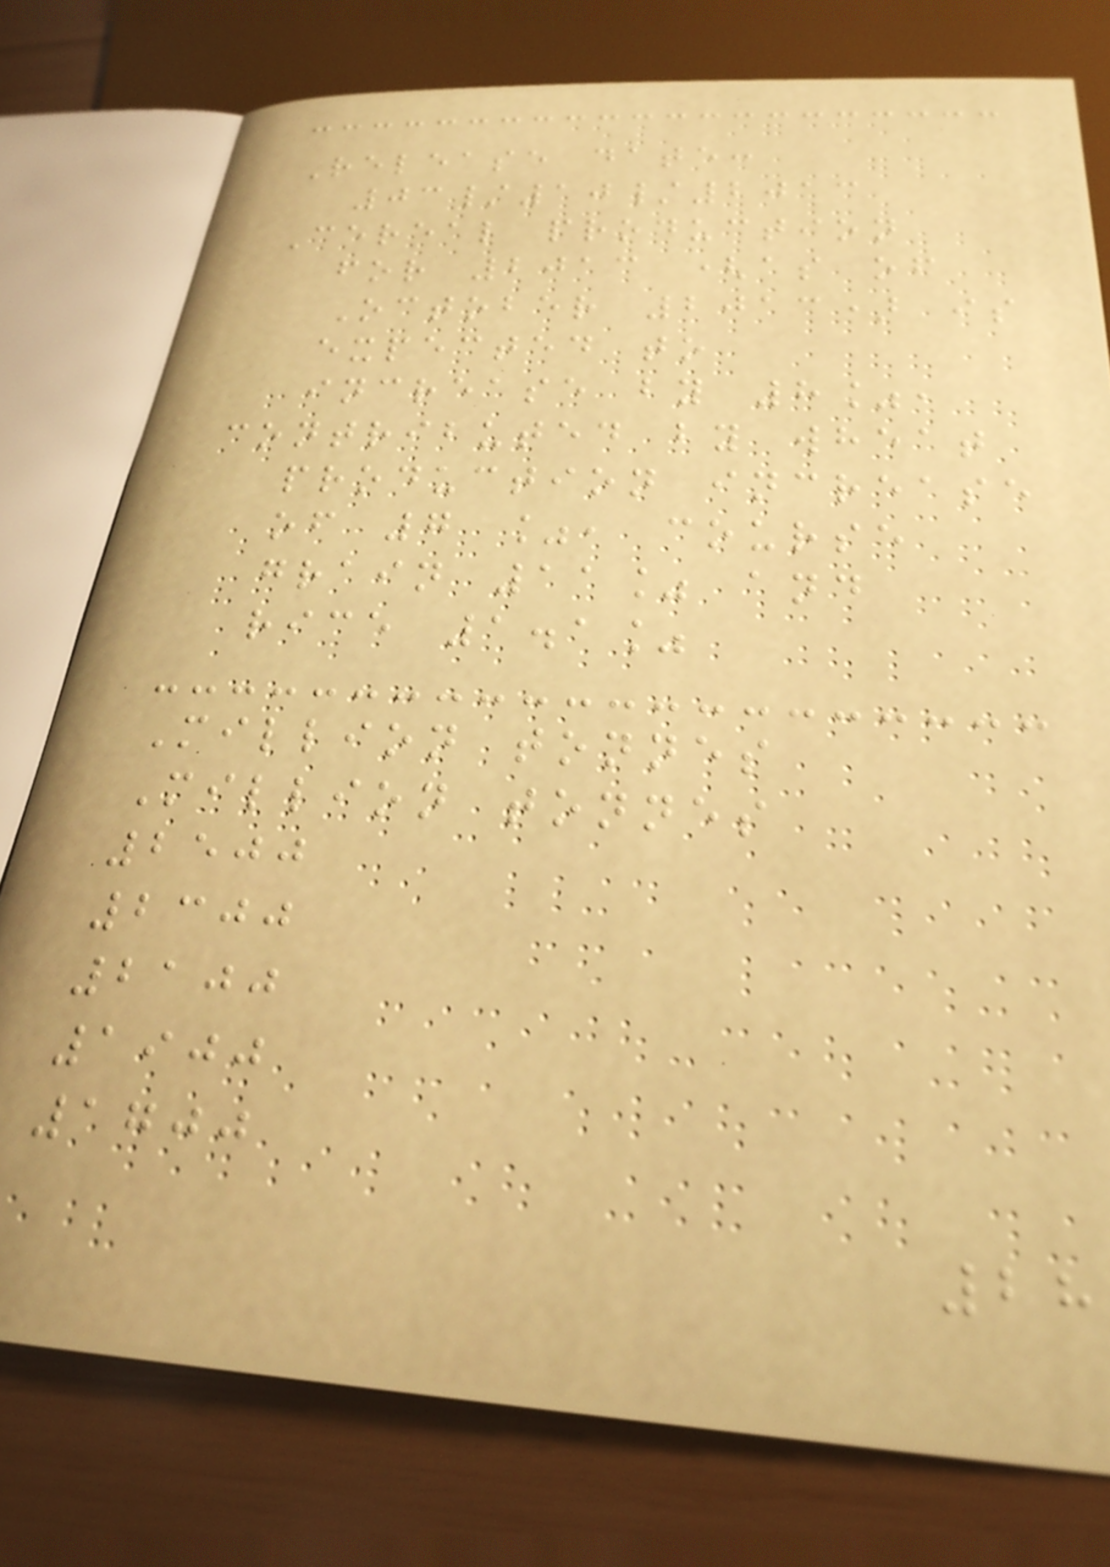Release date:
03/10/2013
Cereal production
for 2013 (as of
October 2013) is
expected to
increase by 8%,
contributed by wheat
production increase
of 7 %, course
grain 11% and
rice 1.1%
Million tonnes
Million tonnes
2500
2300
2100
1900
1700
28
